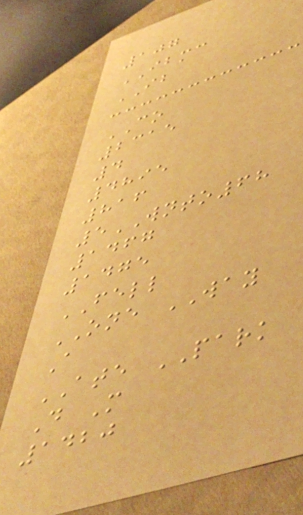107
IBMC
IB
CO
2315
4
4895
816
5WNTO68
1467
1475
FELL
ONE WAY
A
ATE PARK
D M
1420
